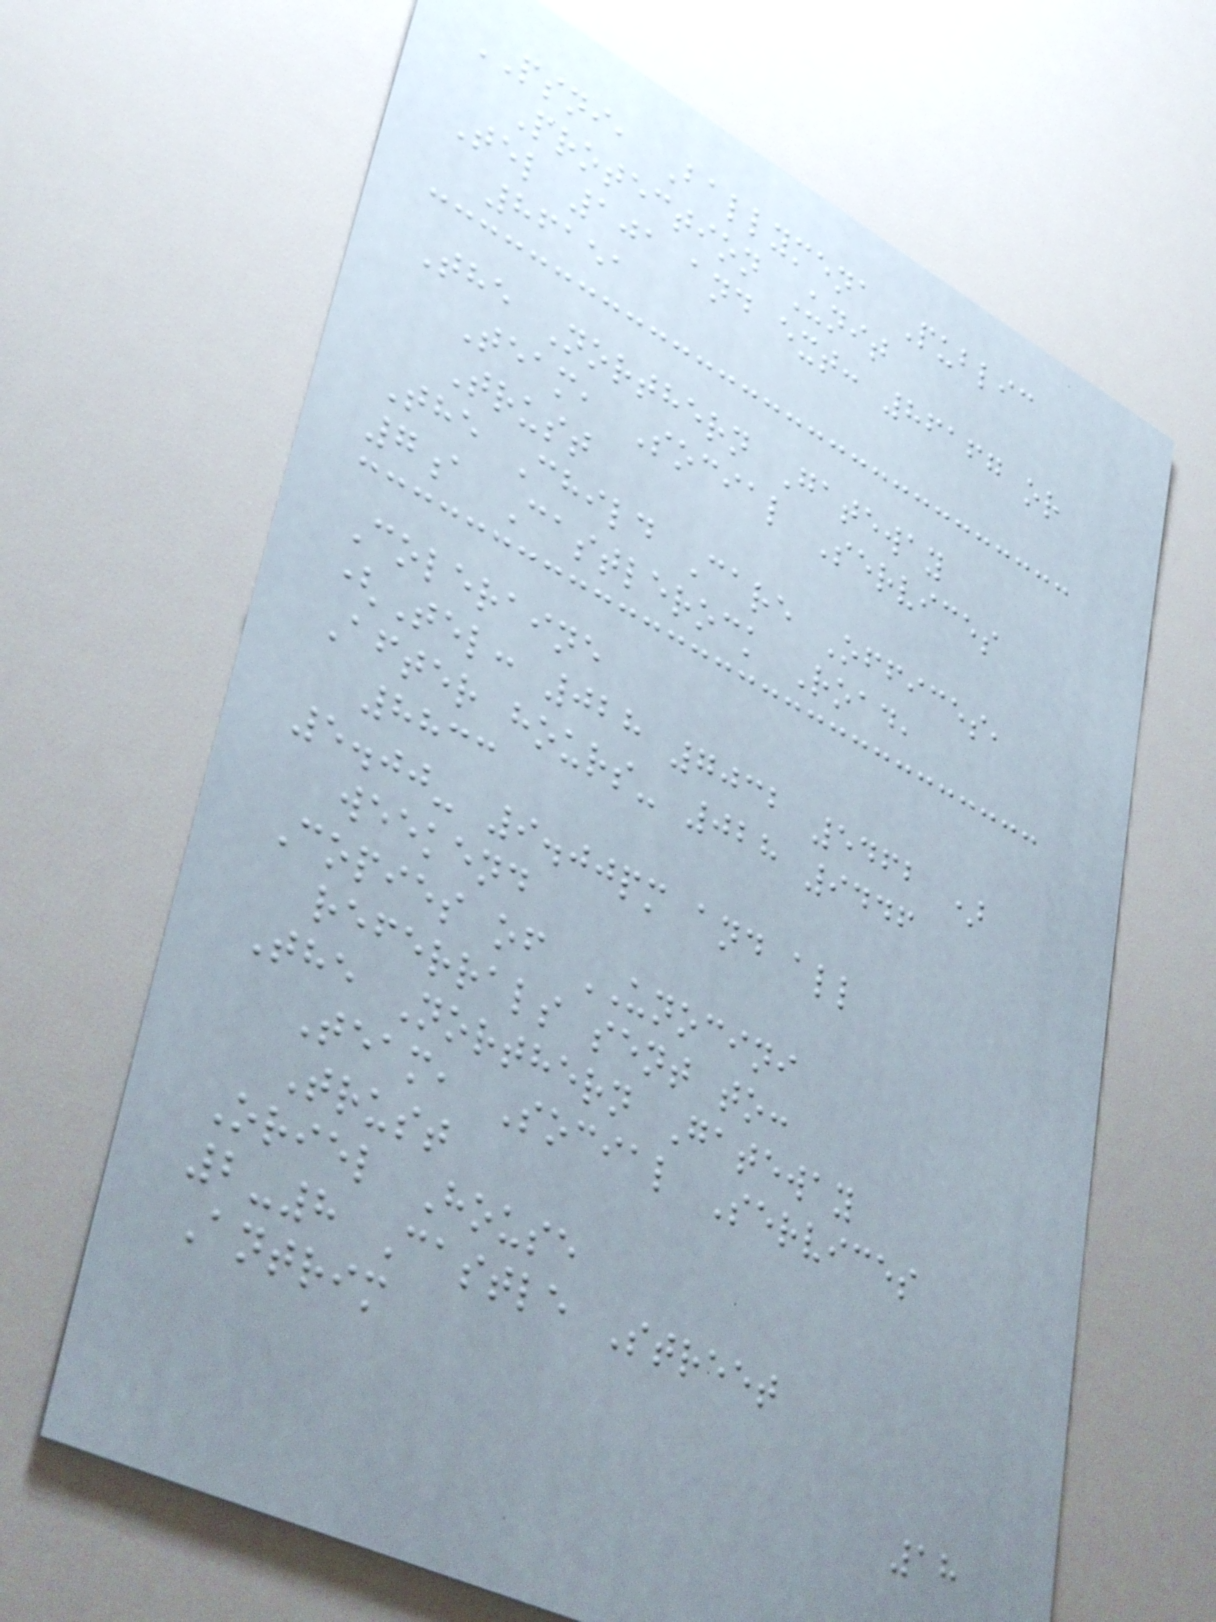PSNI, Ballymena Public
Protection Unit
Tel 101 and ext: 86167 or
86151
The Northern Gateway
Team, Social Services
Trust
The Child Care Offices,
7a Castlerock Road,
Coleraine
(Tel: 028 7032 5462 )
After hours- 028 9446
8833
5.00- 9.00pm and all
weekend
Copies of UNOCINI
referrals sent to:
The Northern Gateway
Team, Social Services
Trust
Oriel House
2-8 Castle Street
Antrim
18
